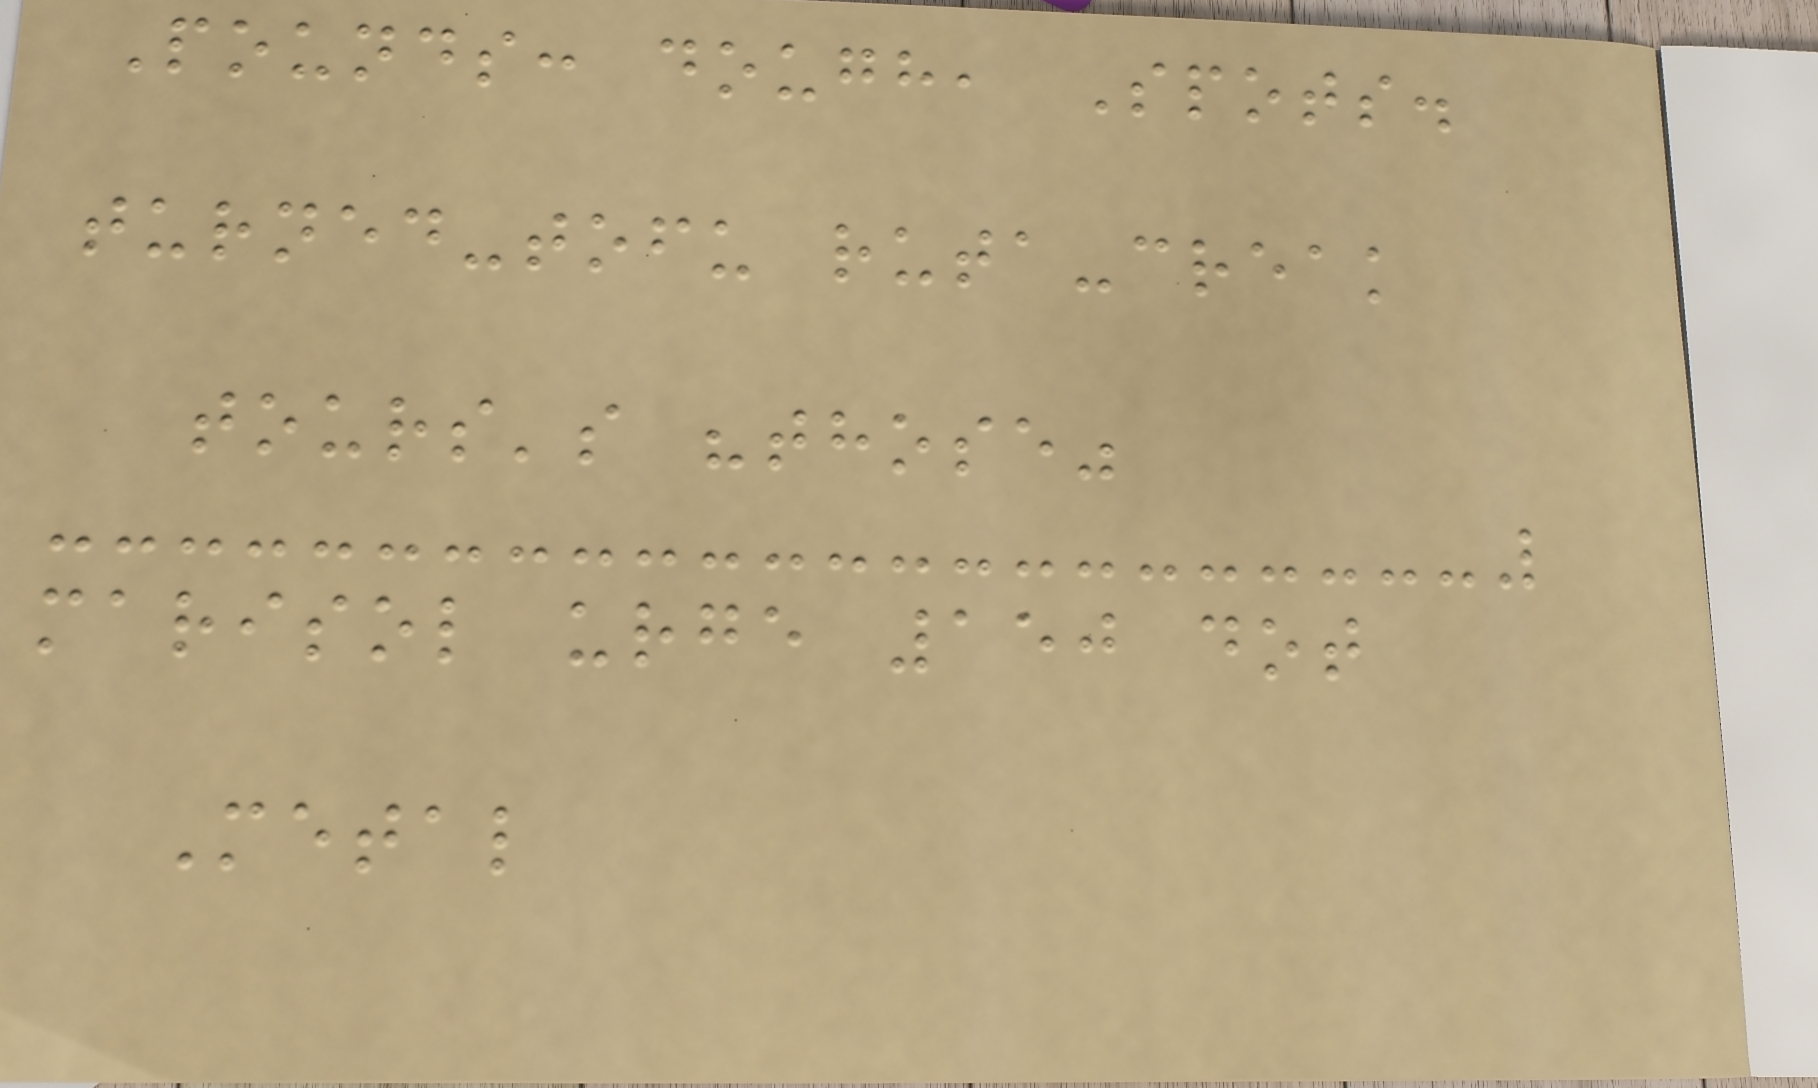Pounds: dough, Spots.
turned-tofu ruta-creak
tours's "those"
marisol urge 150 dot
Metal
